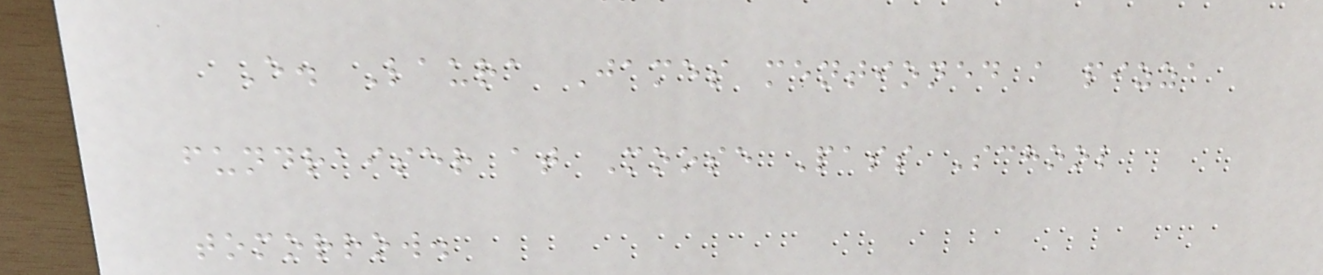E. Laura James mentioned a pizza
fundraiser at Moose Pass School
tomorrow.
